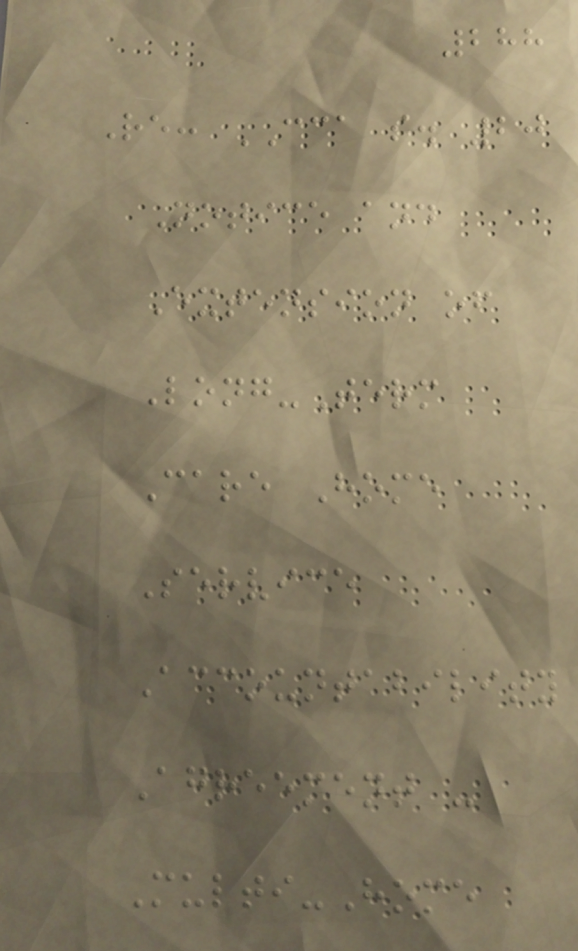288
Re: CCA s. 20
Notice and
Extension of
Long-Term
Care Home
Service
Accountability
Agreement -
Multi-Home
